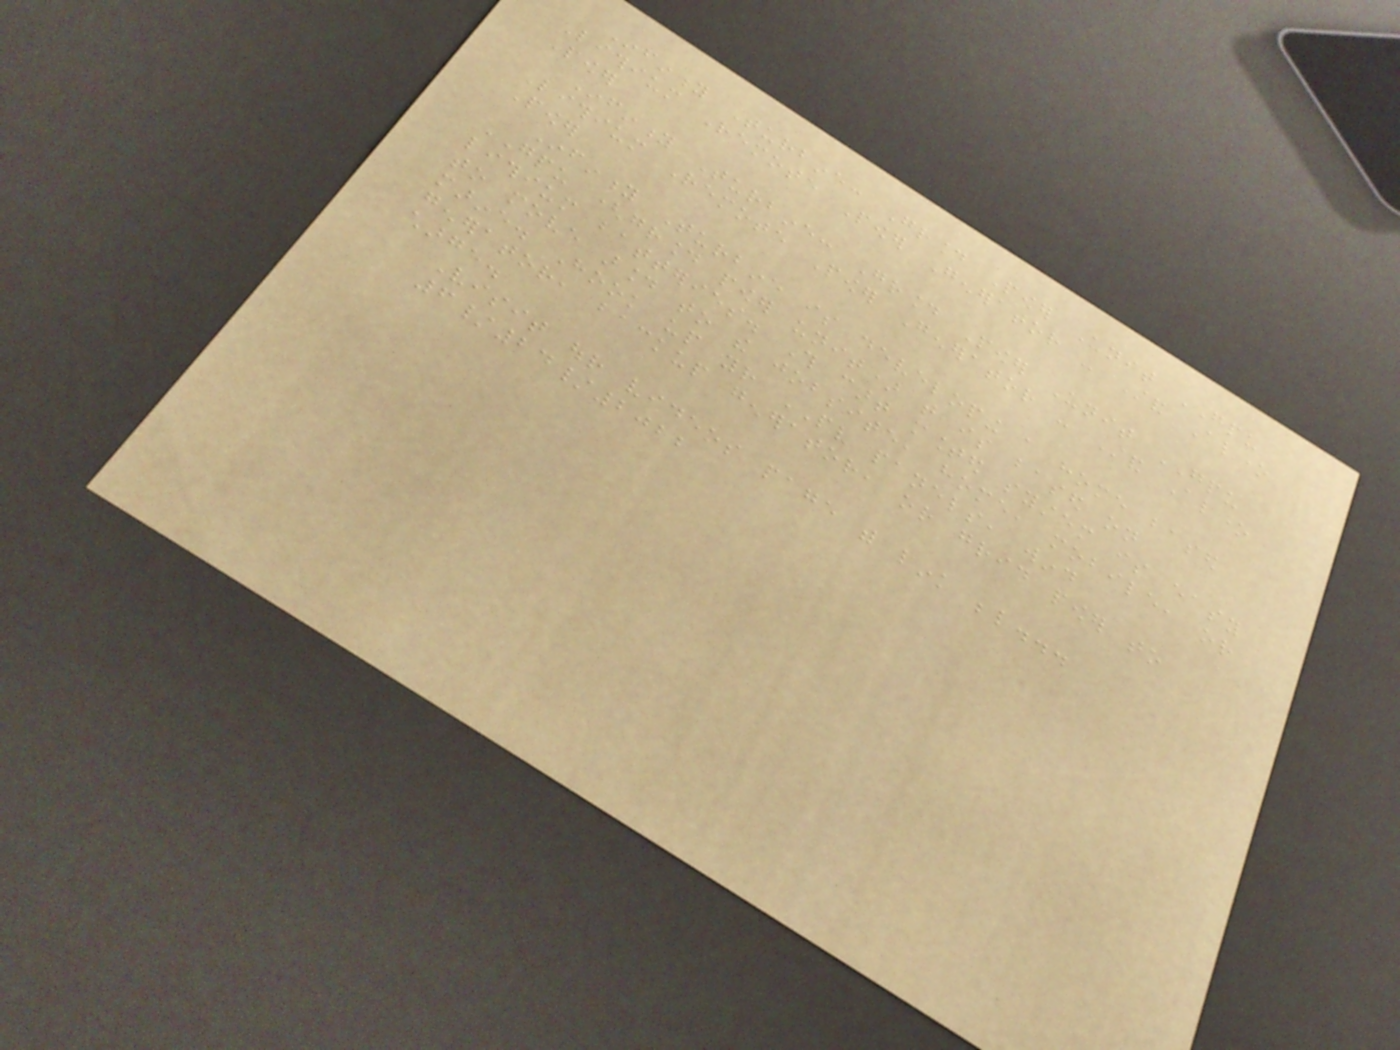Infinity Turbine: Ground Power Unit GPU
Lithium Remote Power Generator - Stand Alone
Power
Infinity Turbine: Ground Power Unit GPU
Lithium Remote Power Generator - Stand Alone
Power
Infinity Turbine is developing a home based
GPU (ground power unit) that is based on
lithium batteries. This cart mounted system is easy
to move around to the jobsite, home, mobile, or
marine. Hook up your PV panels, wind
generator, backup generator, or grid power to
charge.
Visit our videos page with link below...
6/24/2022
